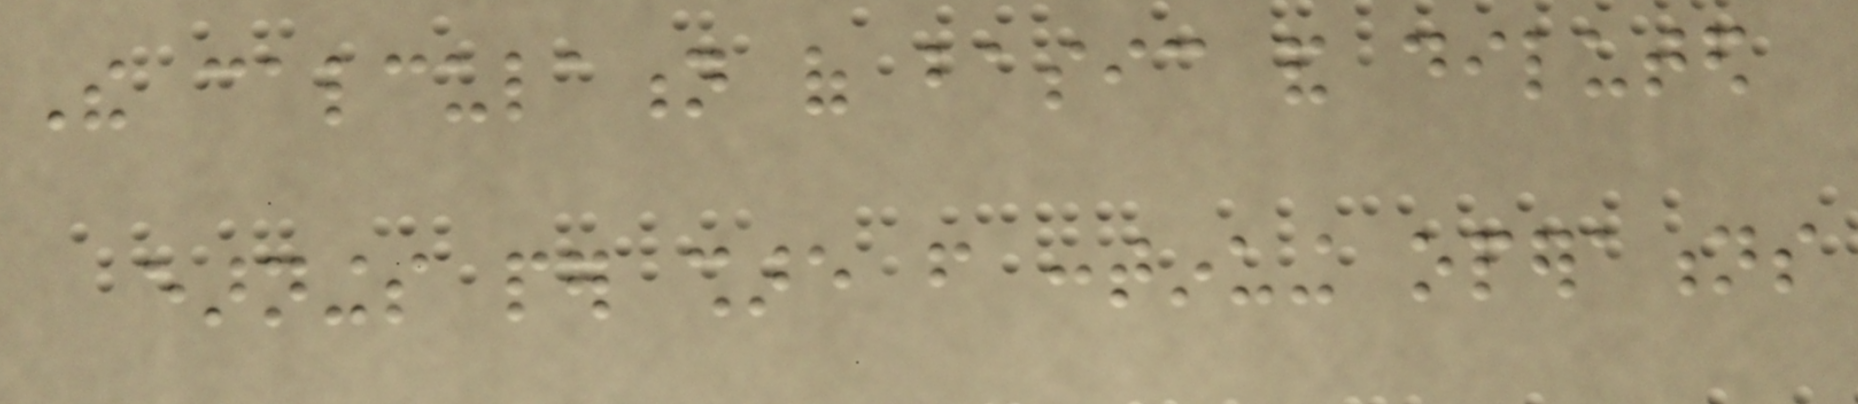The calculation of basic and diluted
earnings per share from continuing operations
